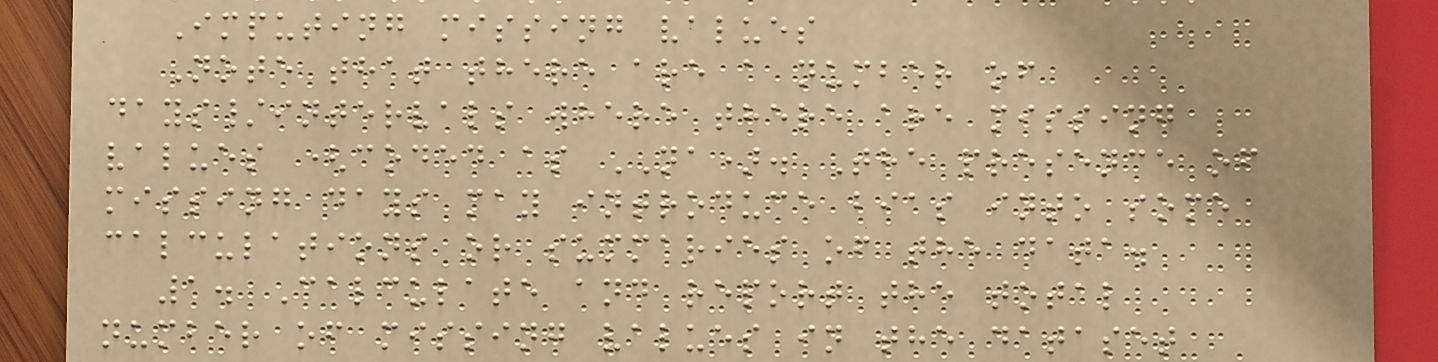Imputing missing values
Note that there are a number of
days/intervals where there are missing
values (coded as NA). The presence of
missing days may introduce bias into some
calculations or summaries of the data.
1. Calculate and report the total
number of missing values in the dataset
